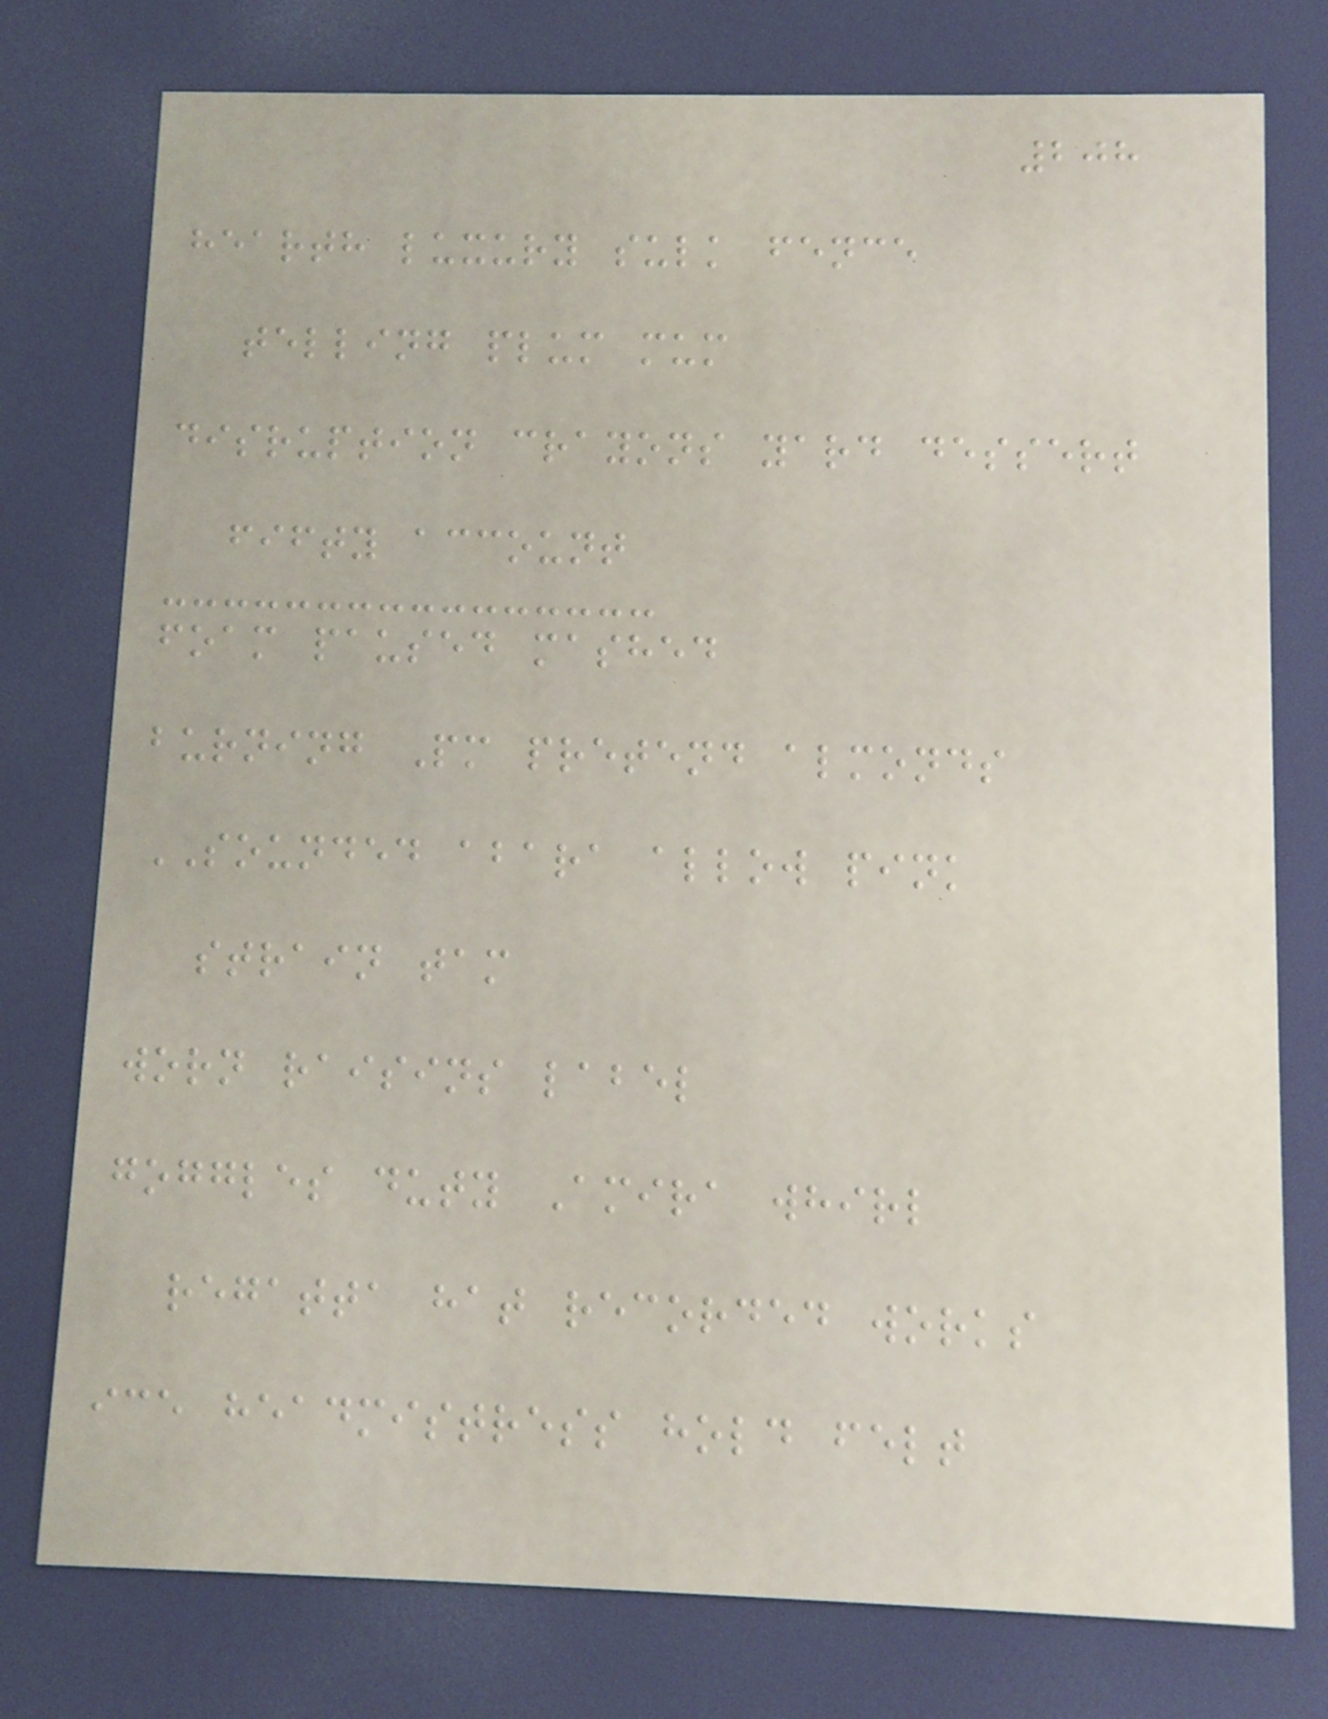208
hearth luxury sulk fence
telling plum mum
disruption crayons yard dessert
fifty account
foam paused mashed
burning Pm pretend almonds
SOUNDED abara allow pink
strain tam
worn raisins label
goggles duty Amira whirl
regatta hat recorded works
ice headmistress hold felt
